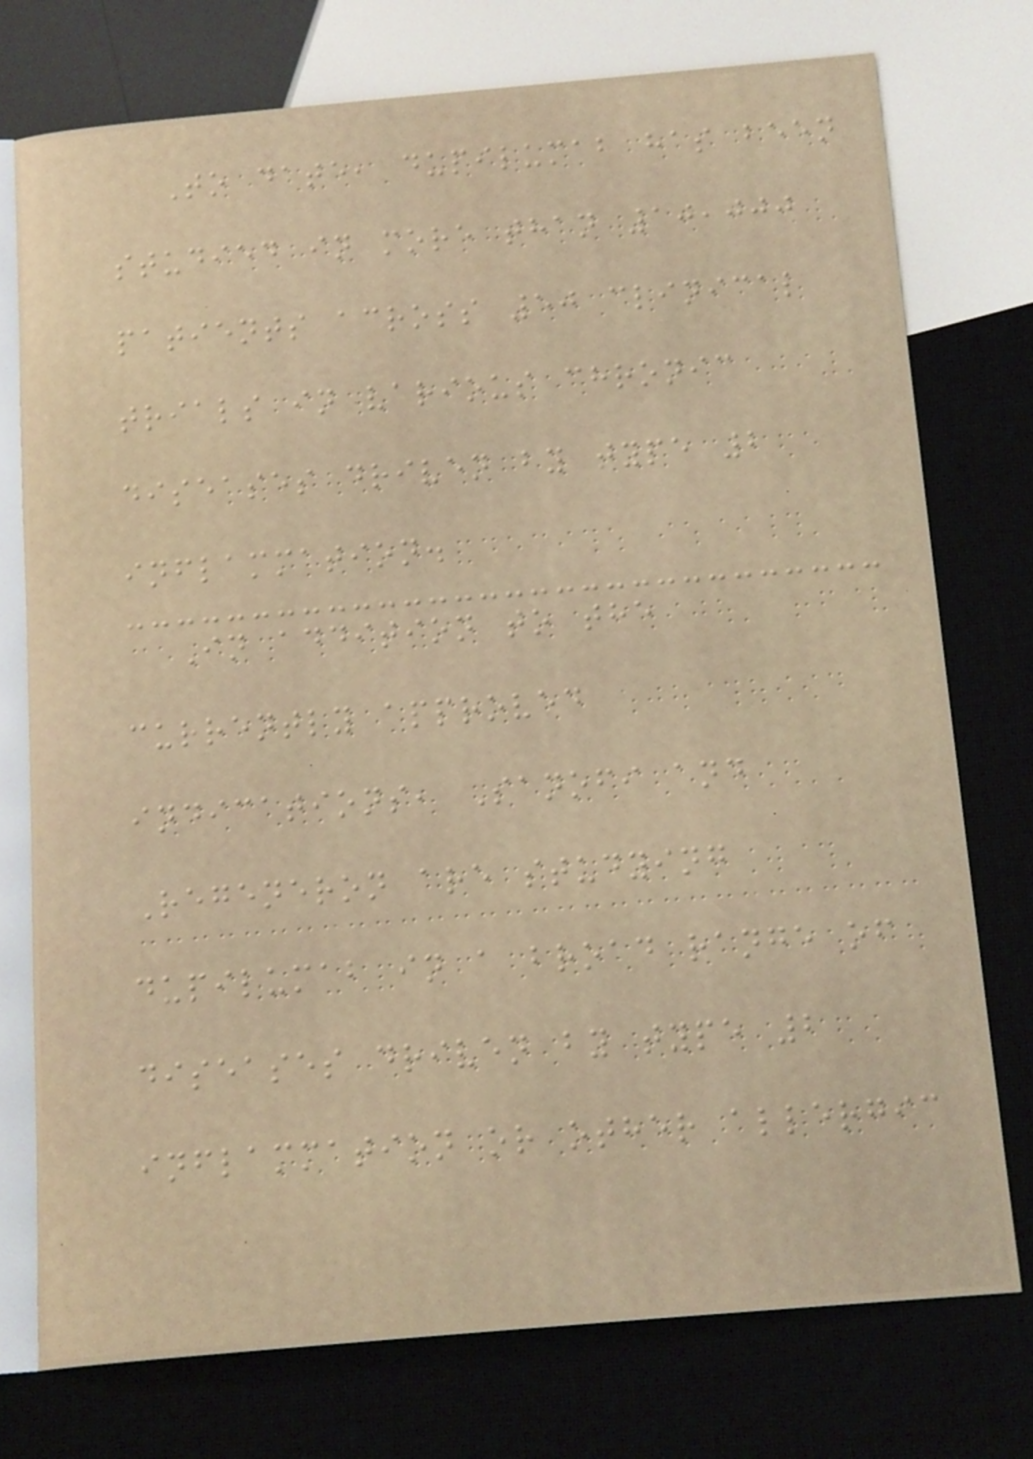To date, dupilumab has been
studied in more than 10,000
patients across 50 clinical
trials in various chronic
diseases driven by type 2
inflammation.
In addition to the
currently approved
indications, Sanofi and
Regeneron are studying
dupilumab in a broad range of
diseases driven by type 2
inflammation or other allergic
